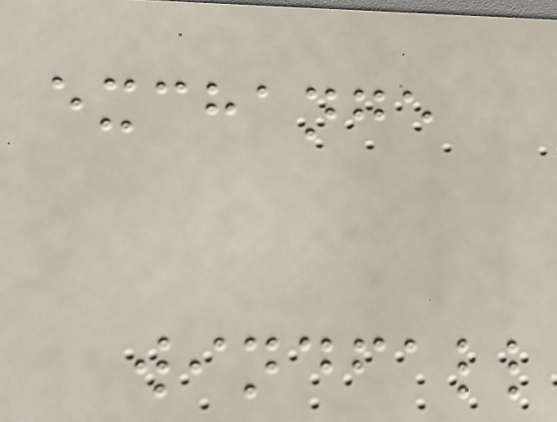exchange
windfall
